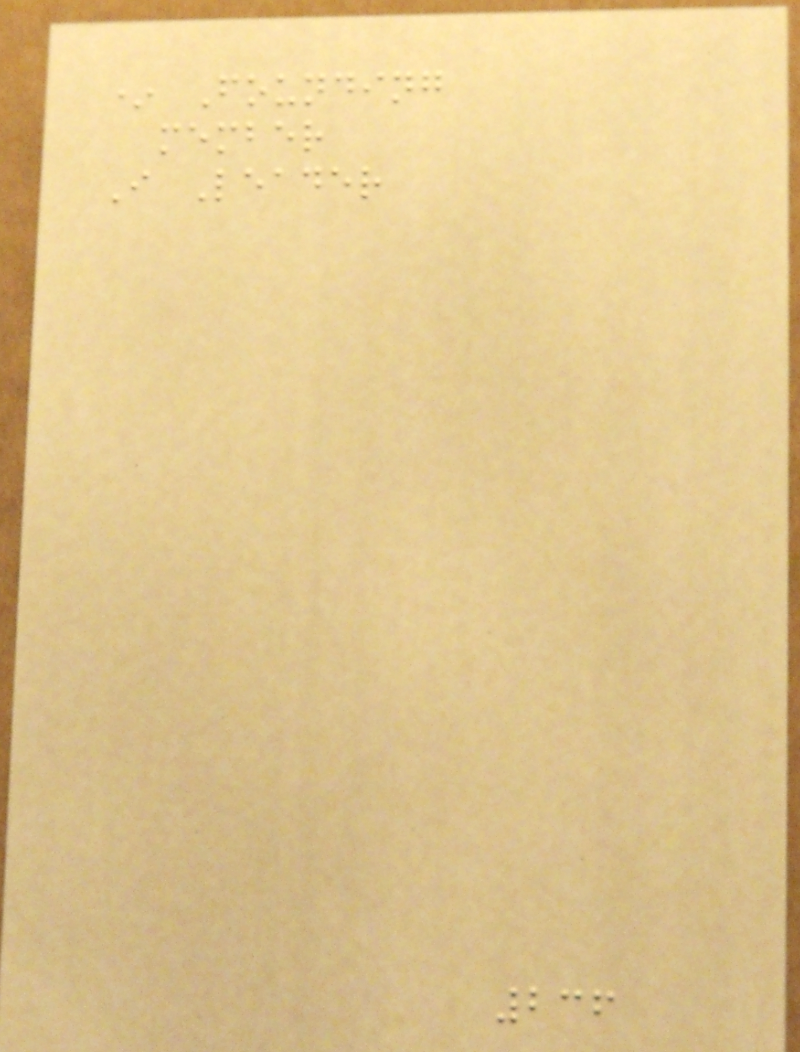* Founding
member
I Leader
236
